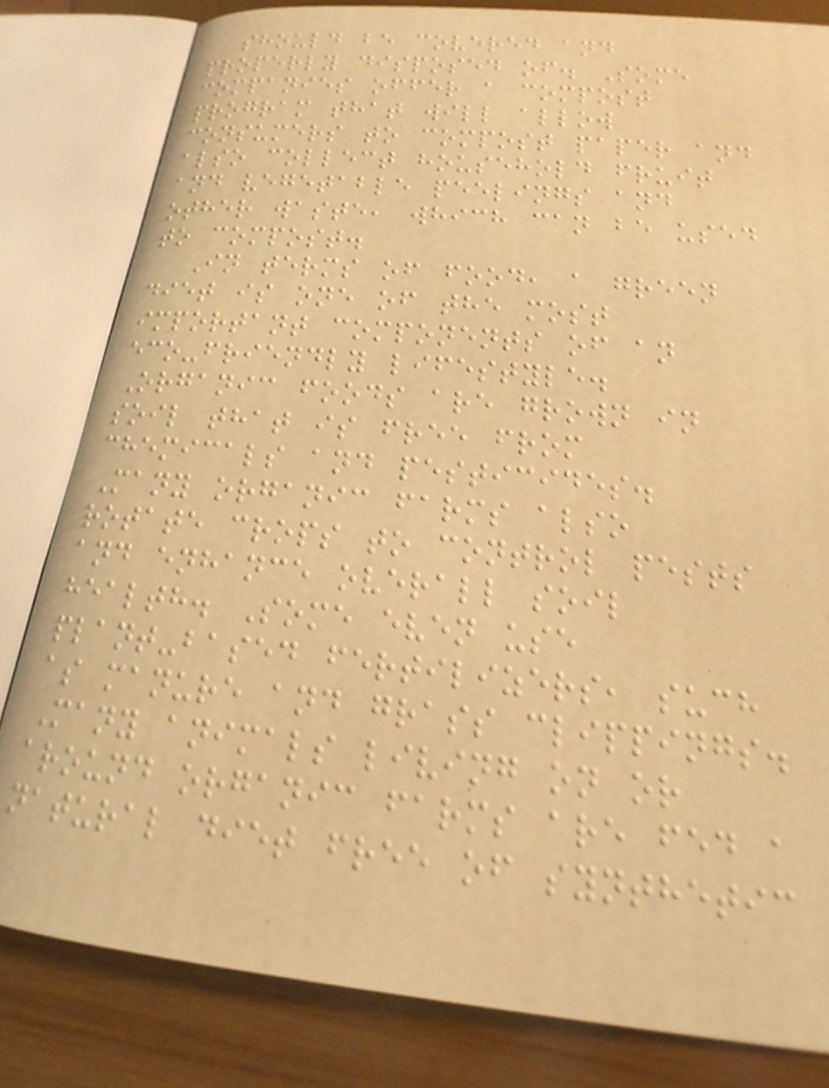should be covered and
properly disposed of. Some
companies offer a compost
program that will allow
consumers to compost paper and
also collect household fruit
and vegetable peelings and
other waste, which can be used
to compost.
In terms of food, a green
diet is one of the most
important components of an
eco-friendly lifestyle.
Organic foods are grown in
soil that is free from
chemicals and pesticides.
Many organic farms also
rotate crops to control pests
and enhance overall soil
health. Some even use
plant-based fertilizers, such
as manure and grass clippings.
Many animals living on or
around organic farms are fed a
natural diet free of synthetic
